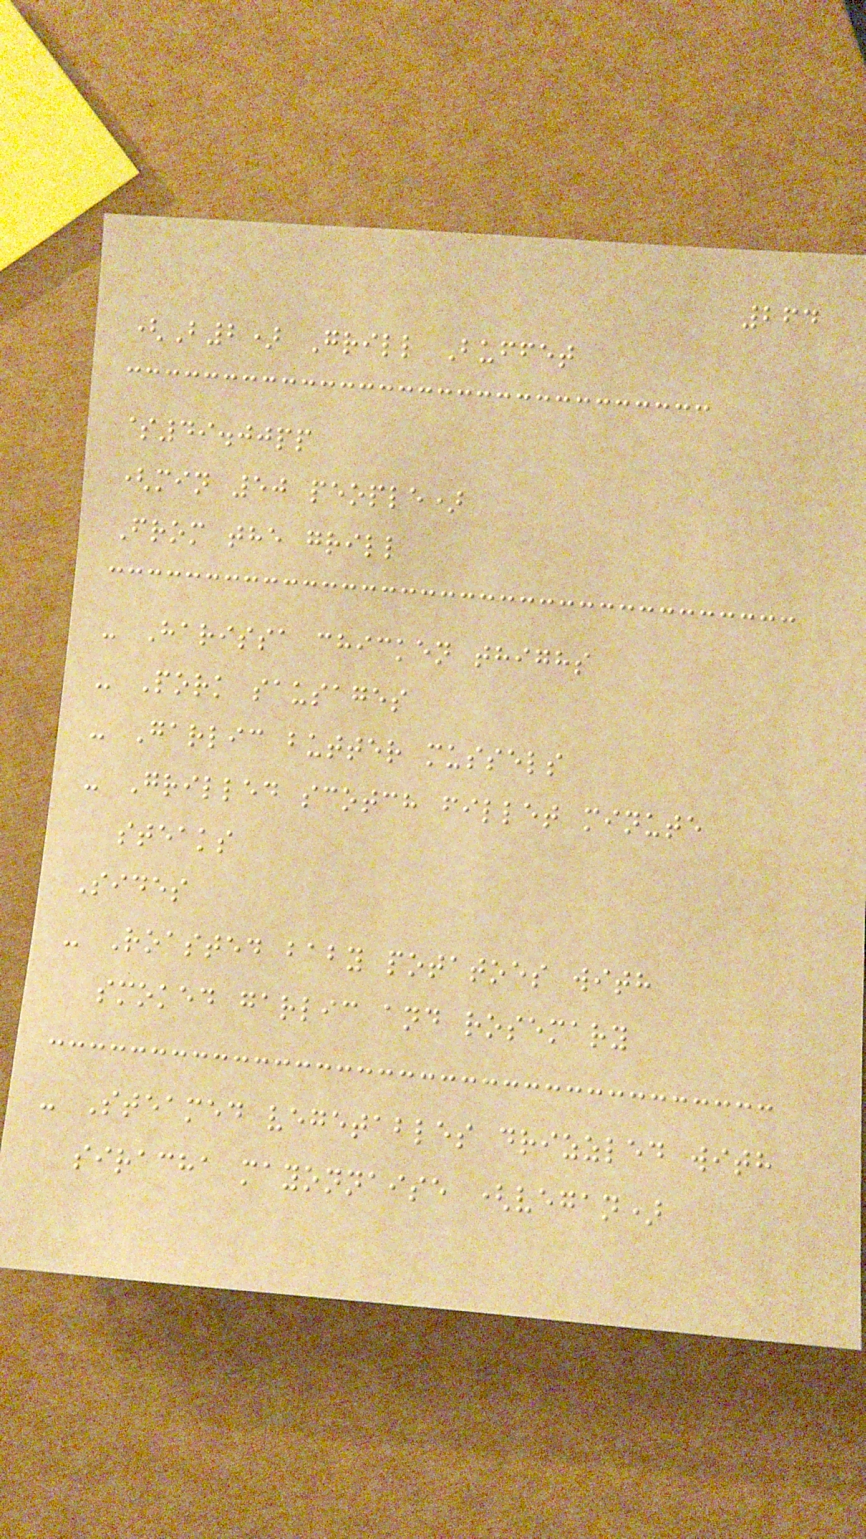264
(B2) Grill Buffet
$49.00pp
(min 50 people)
From the grill
- Harissa chicken thighs
- Pork sausages
- Garlic butter mussels
- Grilled scotch fillet minute
steaks
Sides
- Roasted baby potatoes with
smoked garlic and rosemary
- Steamed vegetables drizzled with
siracha mayonnaise (vegan)
